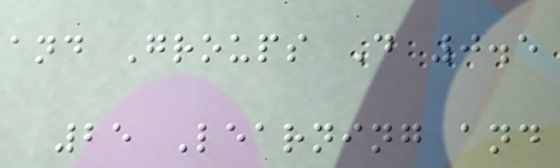and Groups D 0.5
25 Learning and
